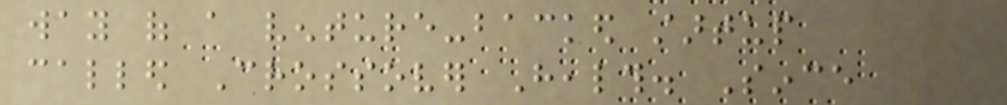way of a venture-backed startup
called Crossover Health. Since
